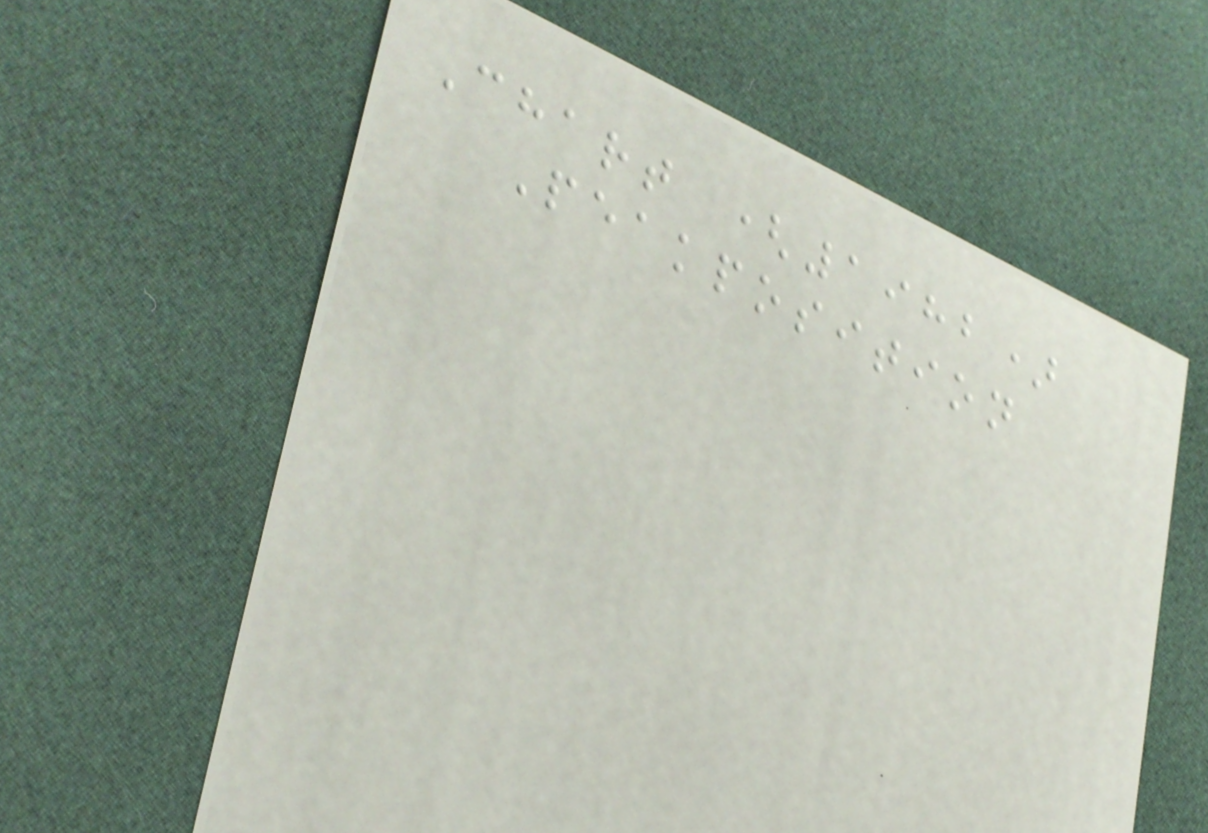Chart (1982)
Peakposition
